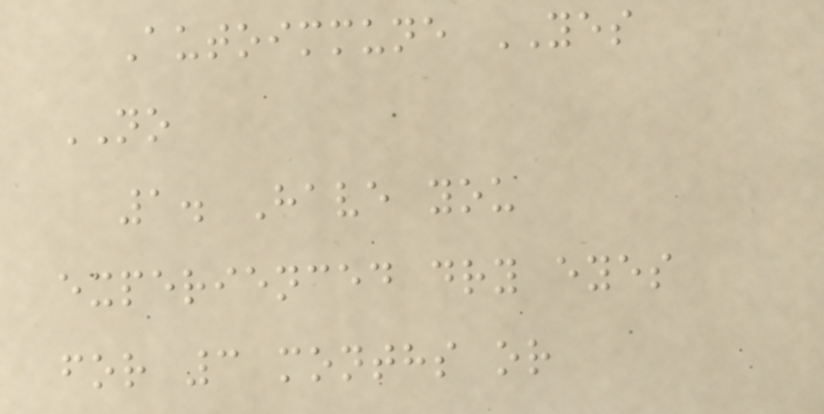Autoimmune YES
NO
1. Have you
experienced dry eyes
for 3 months or
